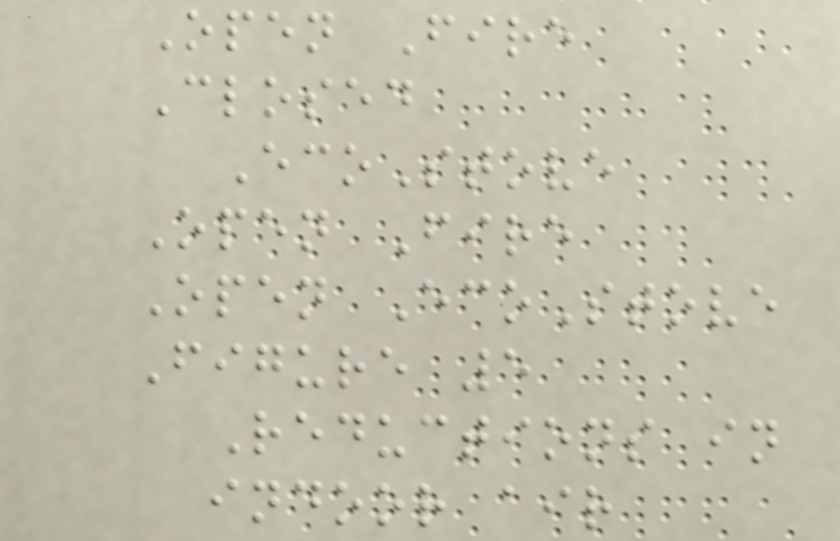Open Fire
Closed
EcoStove
Open Fire
Open EcoStove
Figure 5
Reductions in
indoor air
